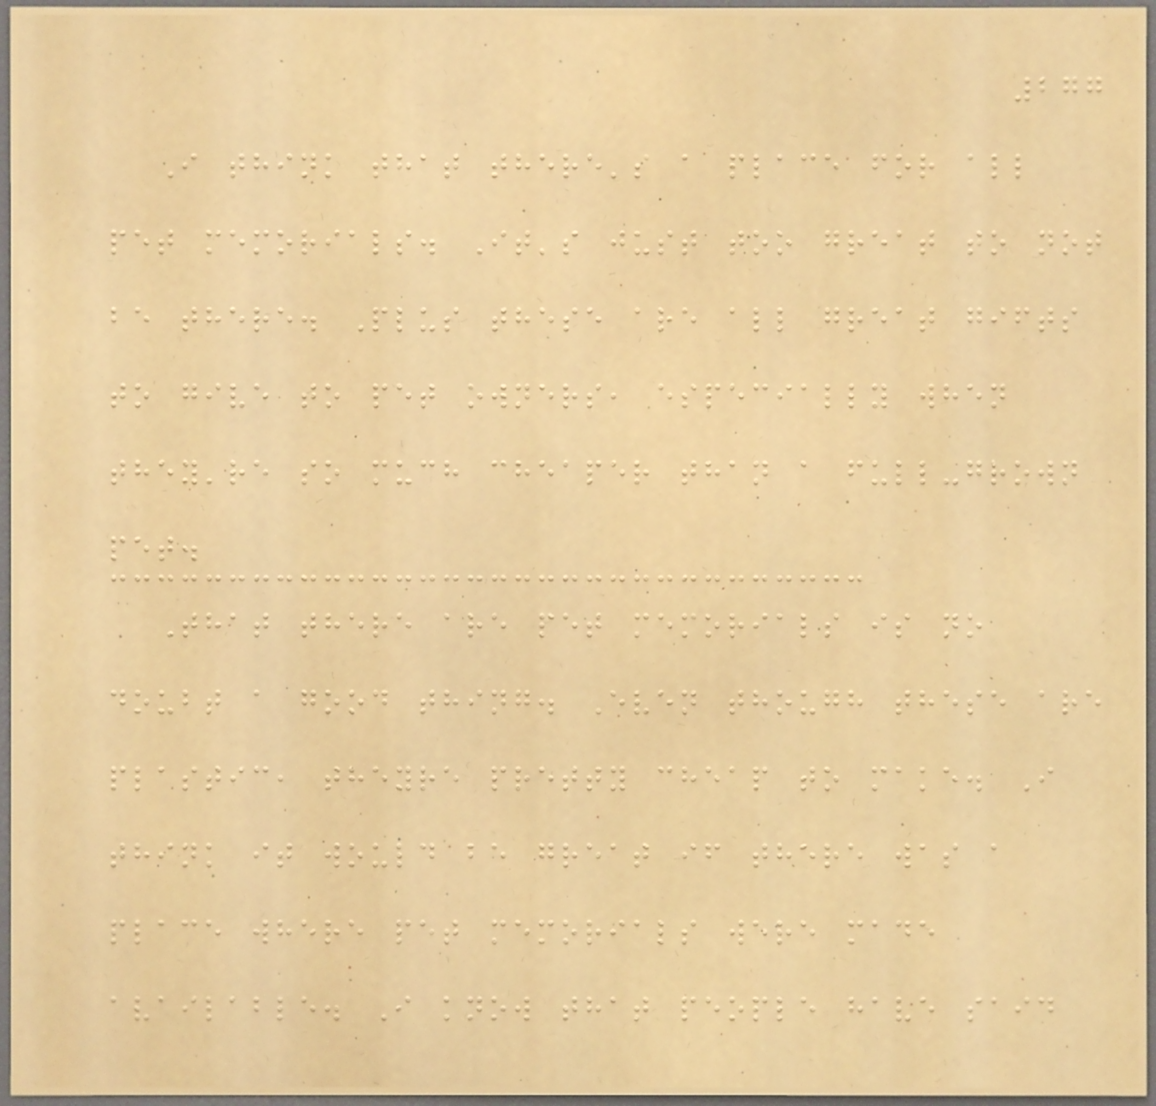277
I think that there's a place for all
pet memorials. It's just too great to not
be there. Plus these are all great gifts
to give to pet owners, especially when
they're so much cheaper than a full-grown
pet.
That there are pet memorials is no
doubt a good thing. Even though these are
plastic, theyre pretty cheap to make. I
think it would be great if there was a
place where pet memorials were made
available. I know that people have said
